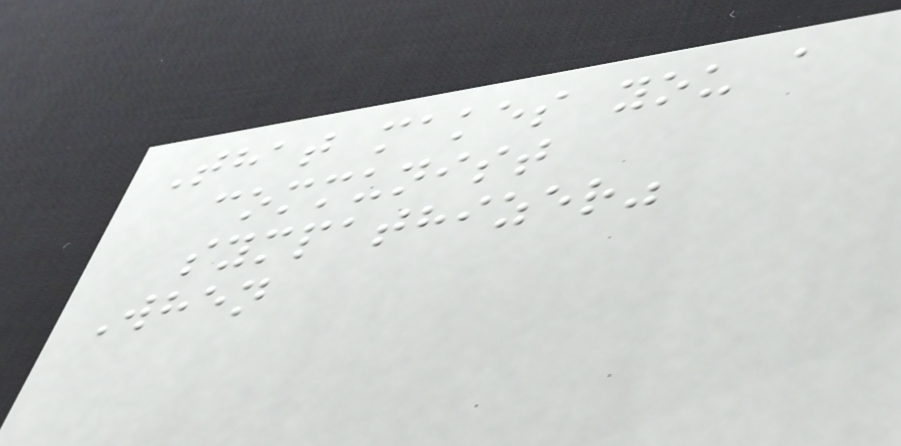That makes you a
communist
sympathizer"
When
